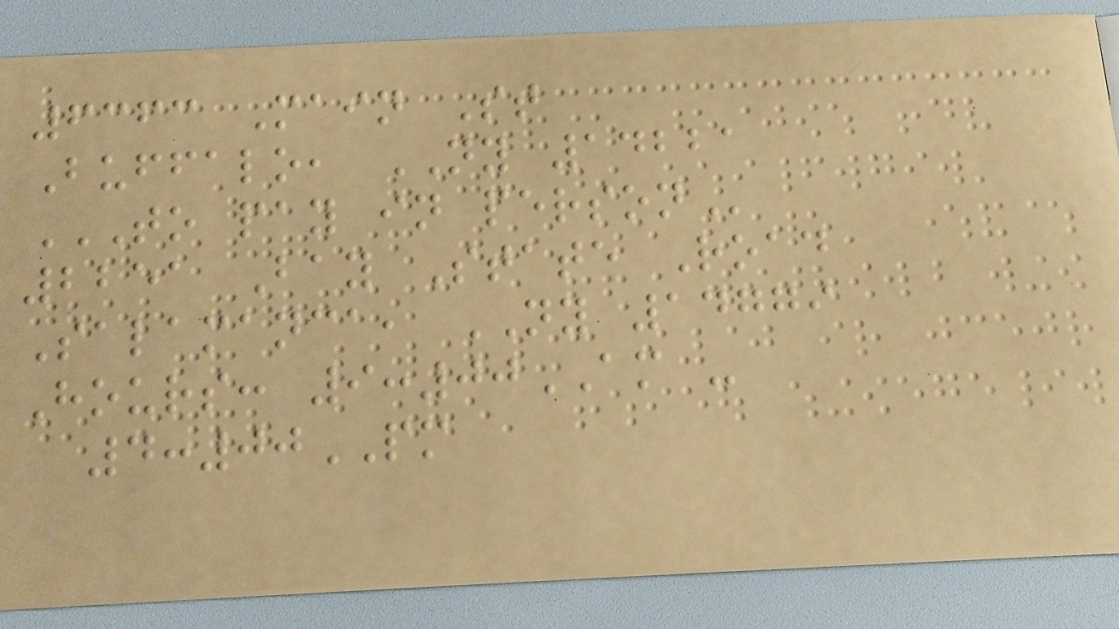6363 Main St
Buffalo, NY 14221
TO PAY IN PERSON
2251 Bay State Road
Salamanca, NY 14779
Hours: 9:00AM -
4:00PM
